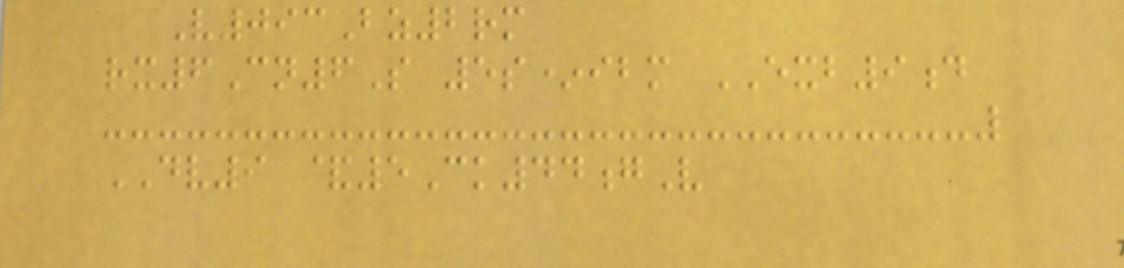V093Bz2rm
rx6Cn6S 5s*ibm EXB9d
DV9 &5Ck44gV
